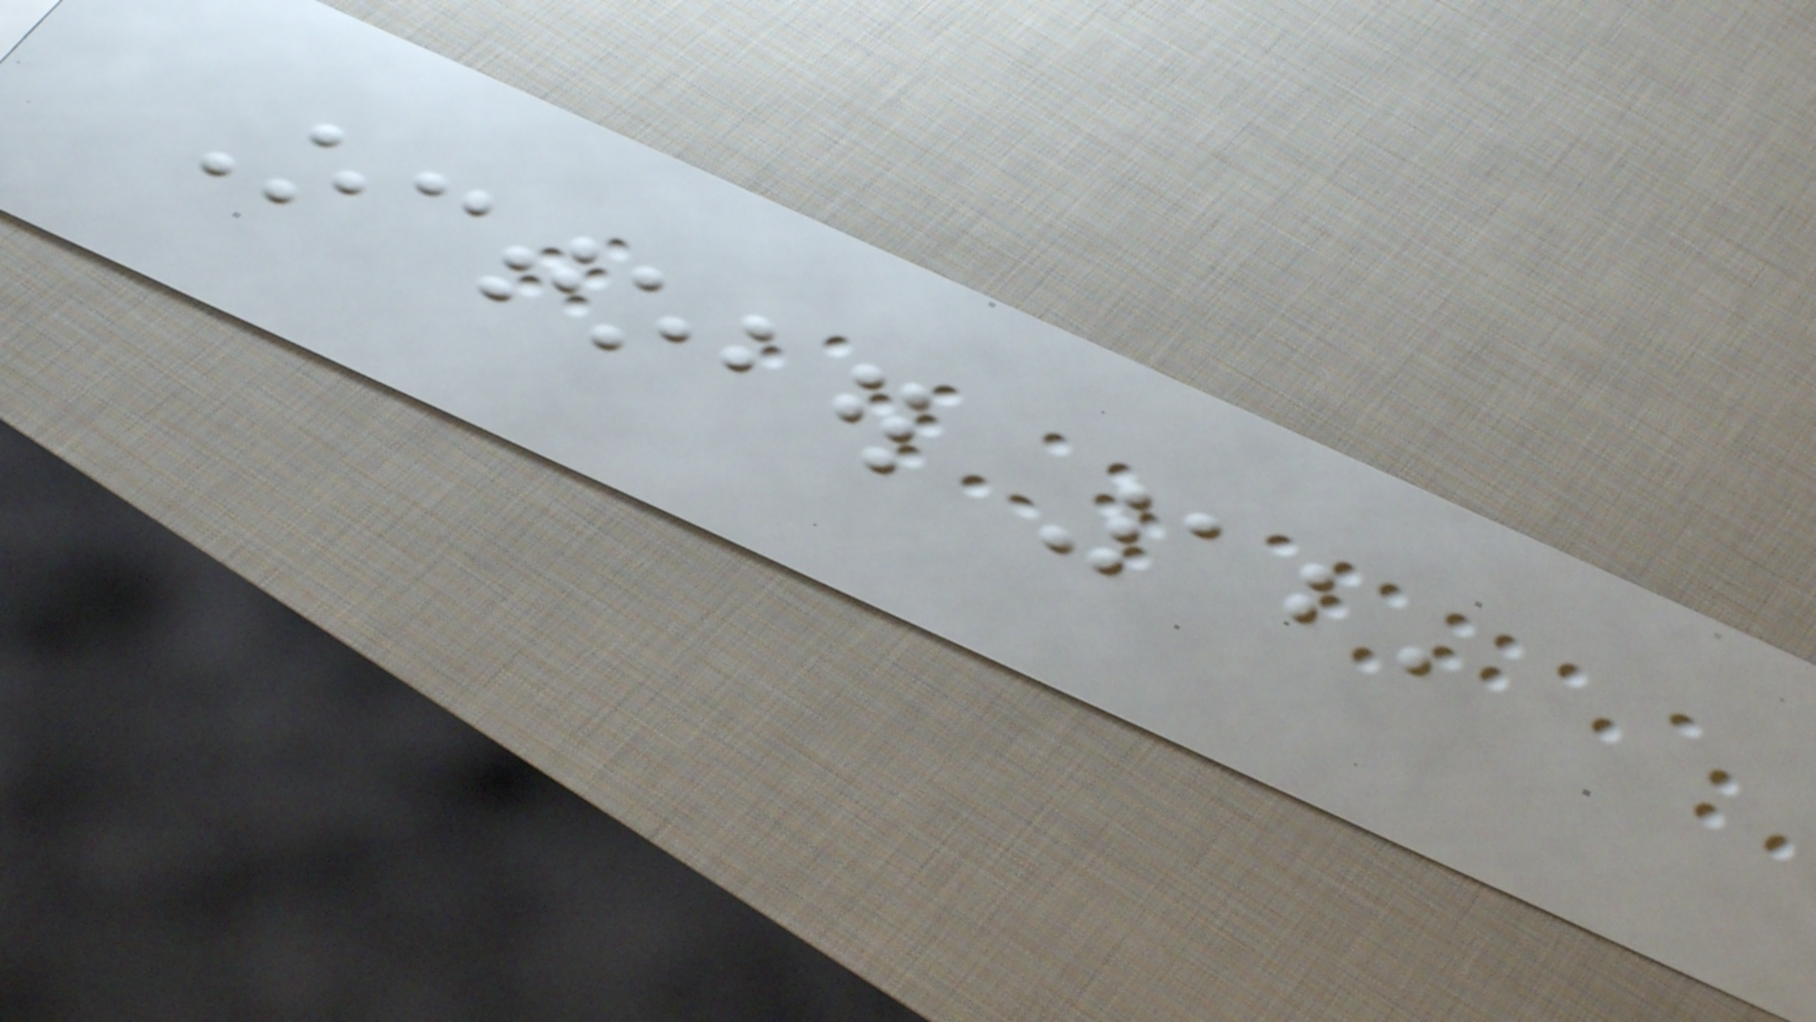October 12,
